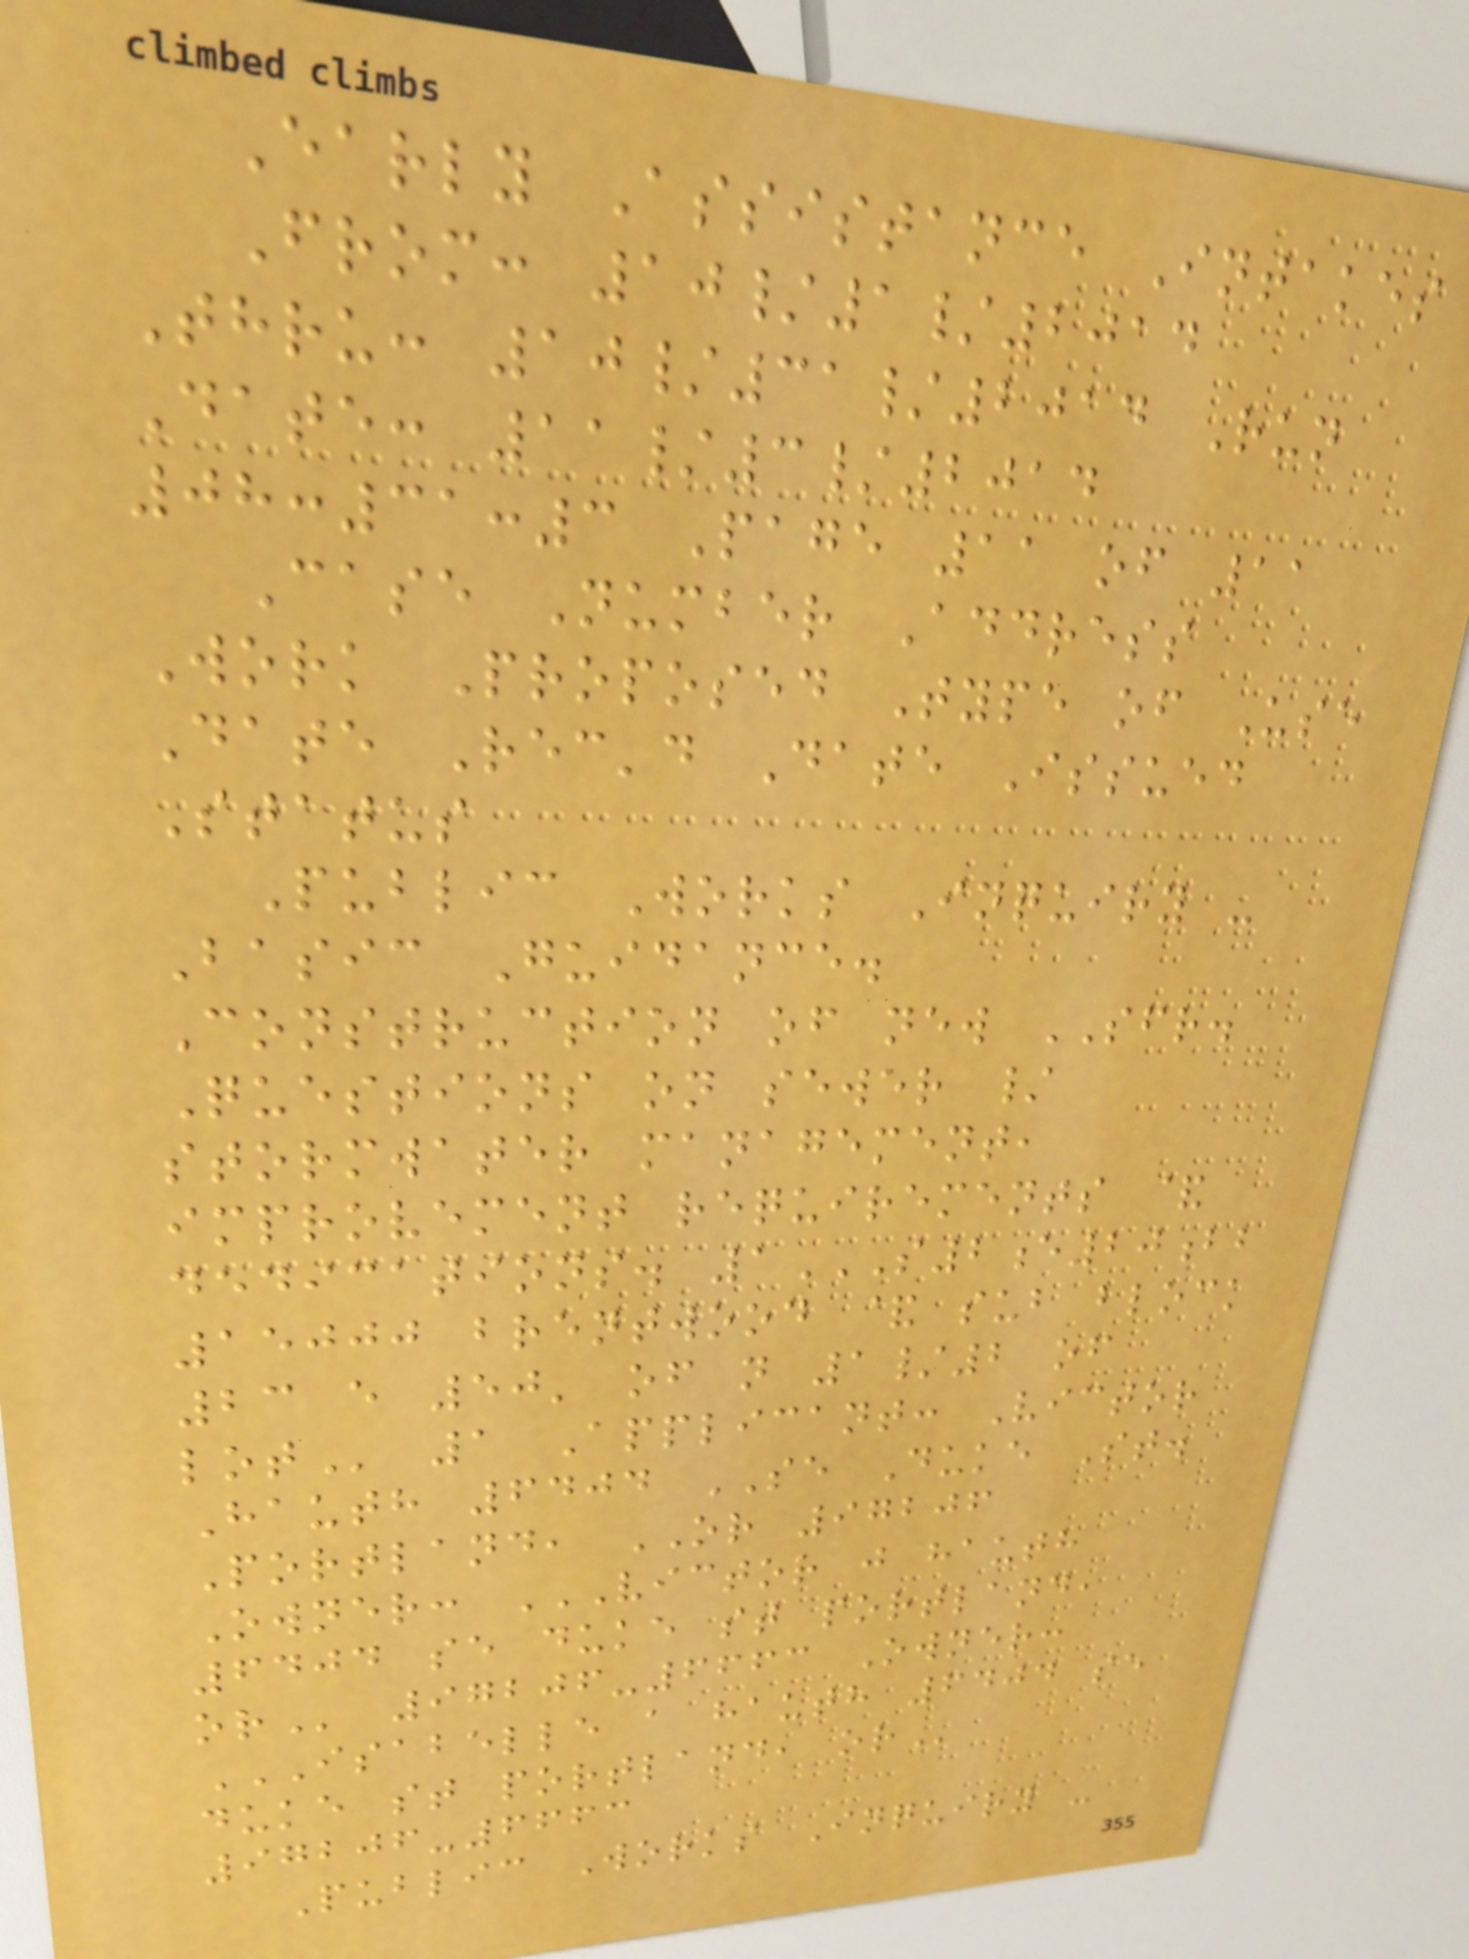Early Assistance Intakes
From: 10/1/2014
Thru: 10/31/2014 Run
Date: 11/3/2014
08:31:3 Page 11 of 11
Case Number Address
Work Proposed Type of Use
Date Rec'd Date Issued
Status
Public Works Inquiry -
Basic Guidance.
Construction of new SFR.
Questions on sewer /
stormwater management,
improvement requirements &
dedications. 1S2E20BB
15000 BRENTWOOD & SUB BLOCK
23 E 50' OF N 1/2 OF
LOT 1 Applicant: Victor
Hauth 6404 SE Duke St.
Portland, OR 97206
Owner: VICTOR J HAUTH
6404 SE DUKE ST PORTLAND,
OR 97206-6663 Owner:
ISABELLE A HAUTH 6404 SE
DUKE ST PORTLAND, OR
97206-6663
Public Works Inquiry -
